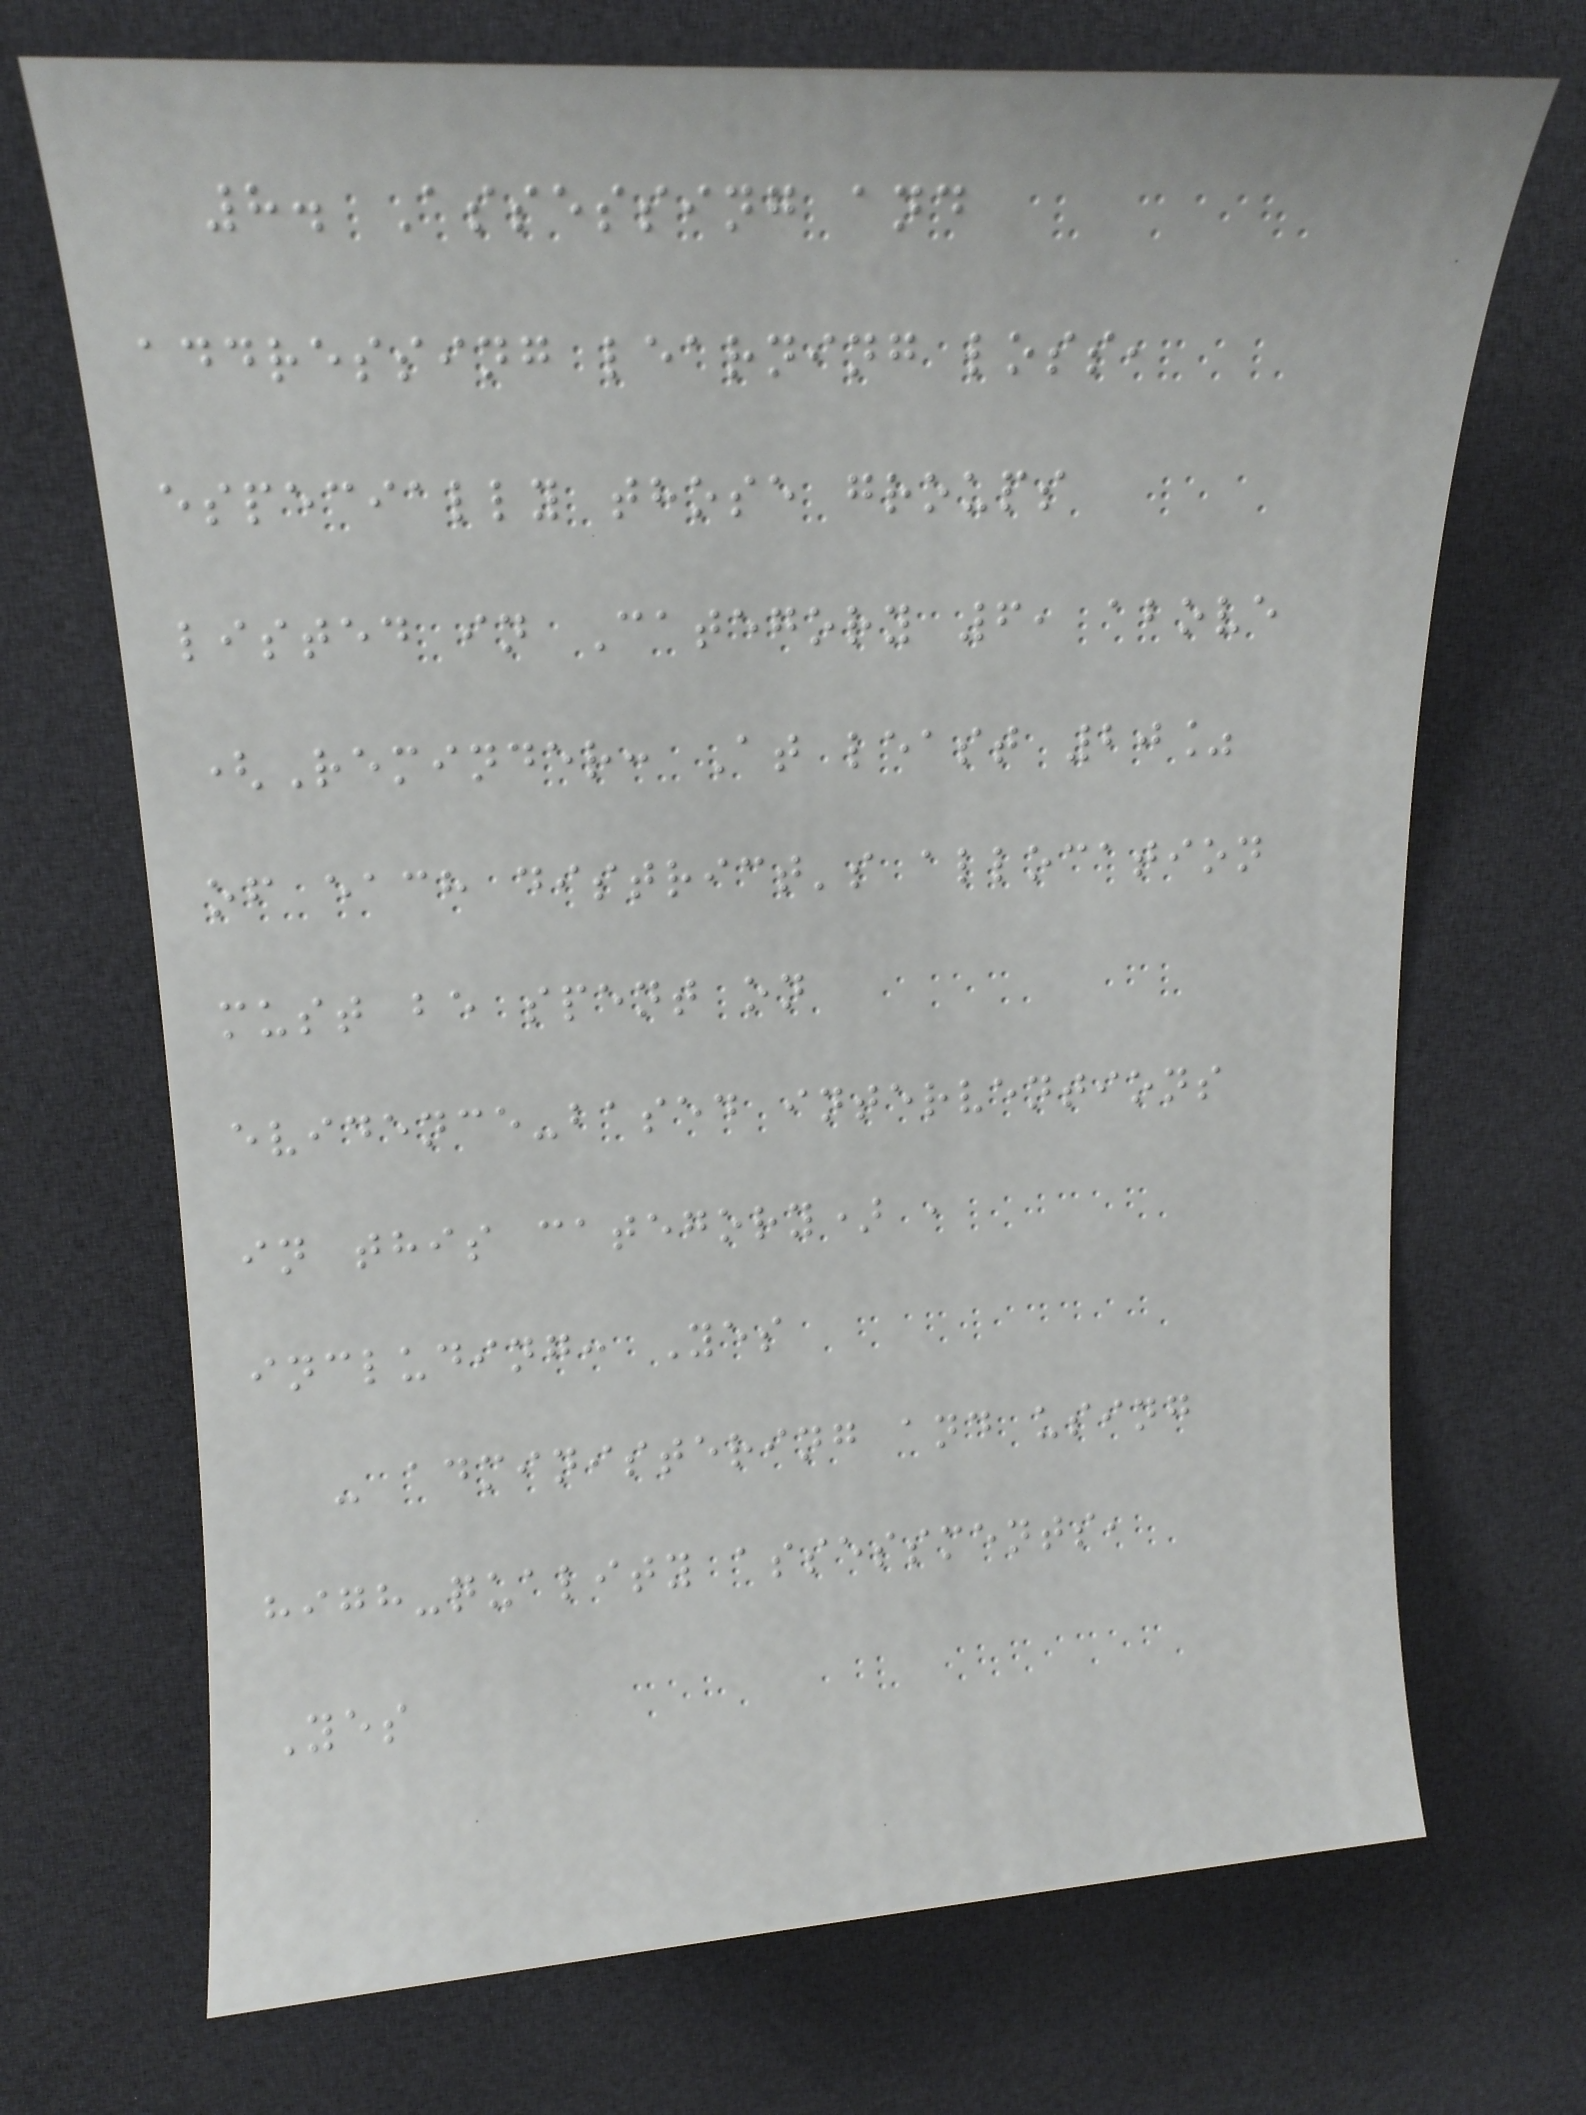8. Assessing and
addressing learning loss,
especially those groups
listed in Category 6, above
(Reminder: At least 20%
of each district's allocation
must be spent on
evidence-based interventions
in this category) ,
including: Yes
- administering and using
high-quality assessments,
Yes
